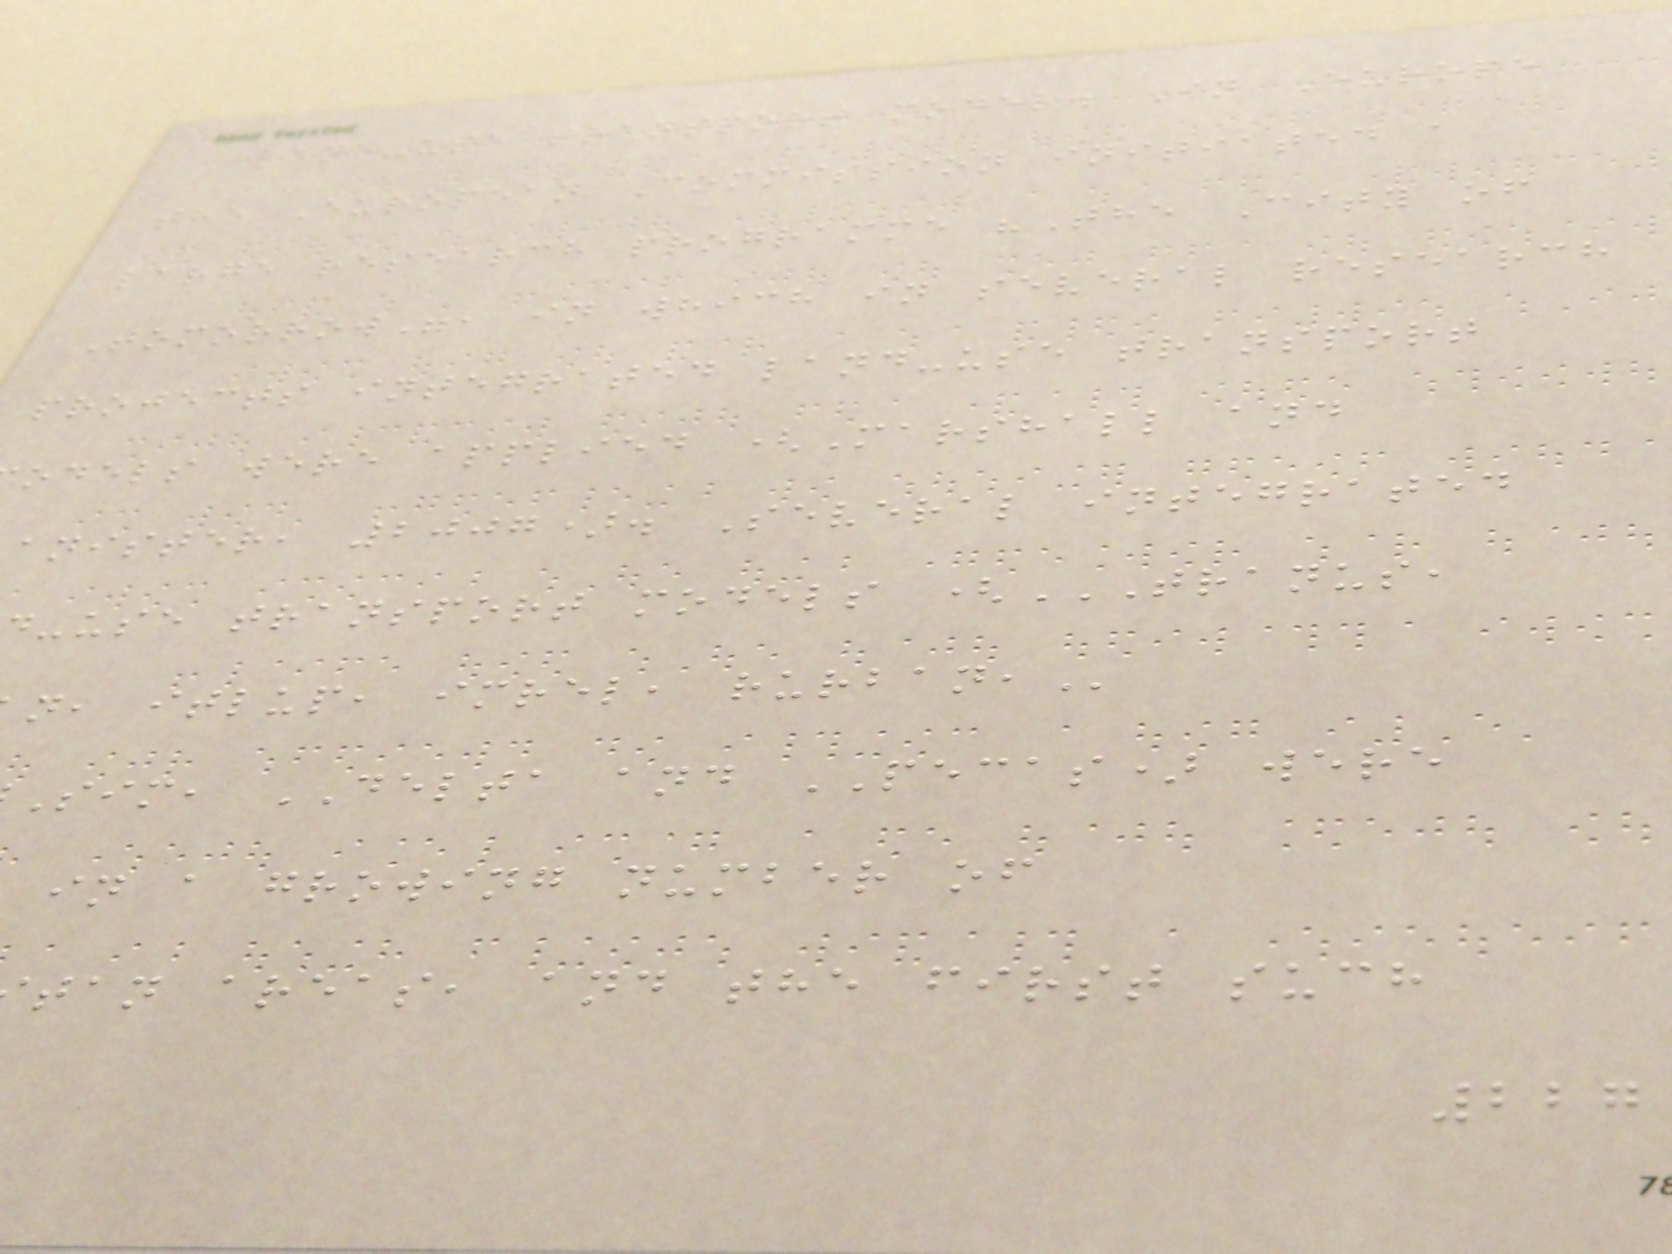land-use transport model. In Europe
the European Commission initiated a
large research programme "The City of
Tomorrow", in which in several research
projects integrated land-use transport
odels were applied (Marshall and
anister, 2007). Several integrated
n, itlup, imrel,
Sim, DELTA and PECAS) were
in a growing number of
tan areas, and the first such
227
